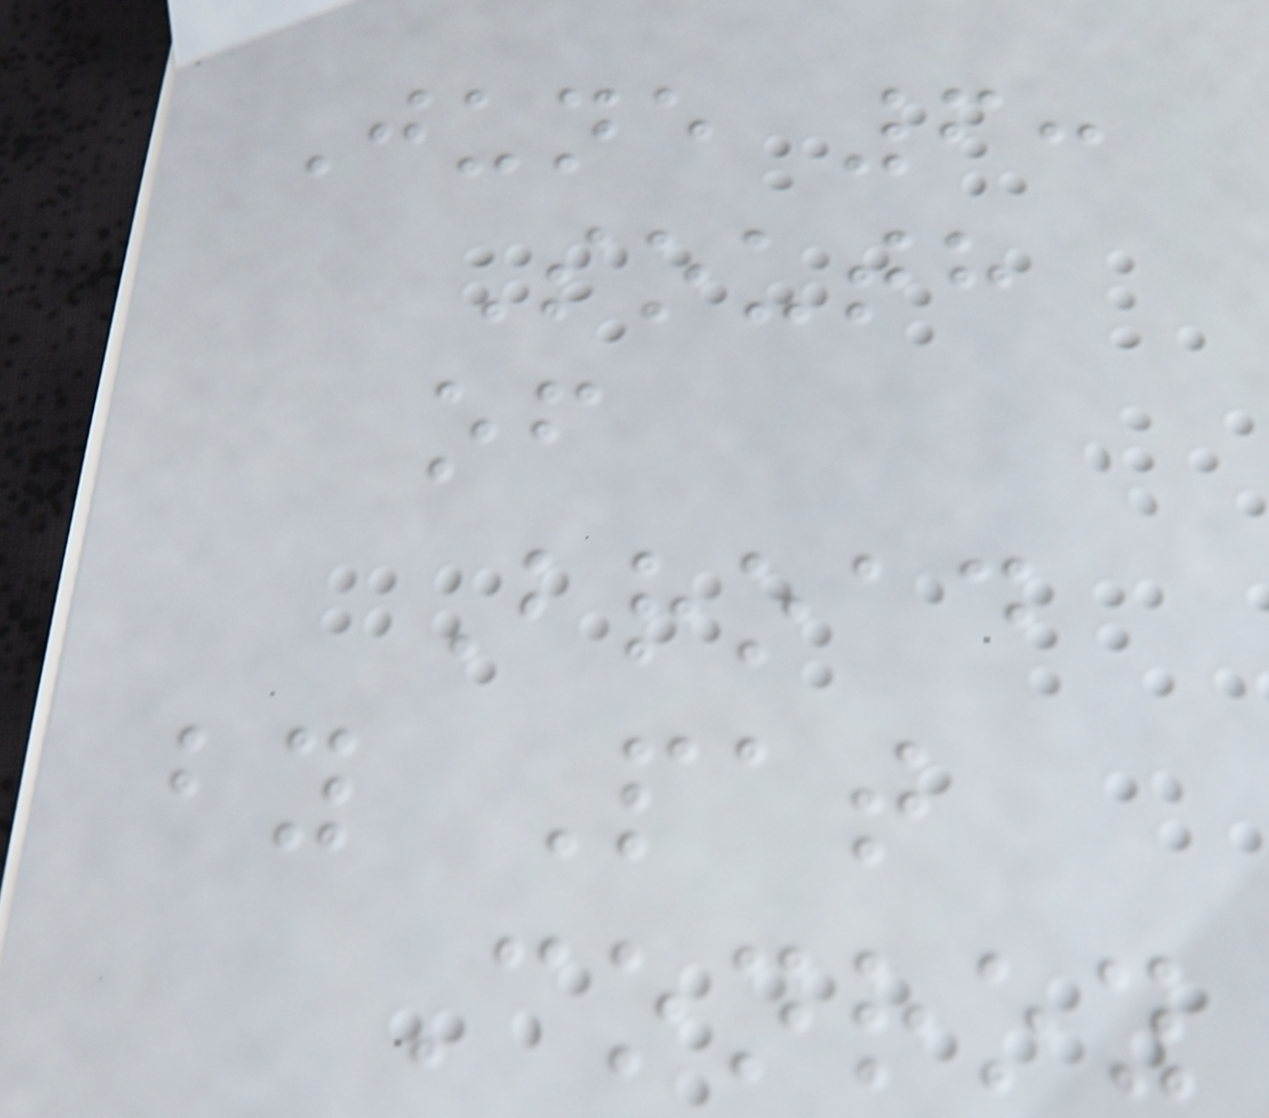June 6:
South
of
Broad
by Pat
Conroy
